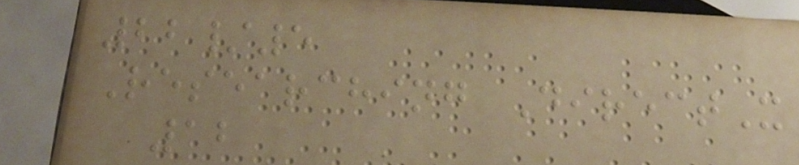22/5
Researching DirectX
12
